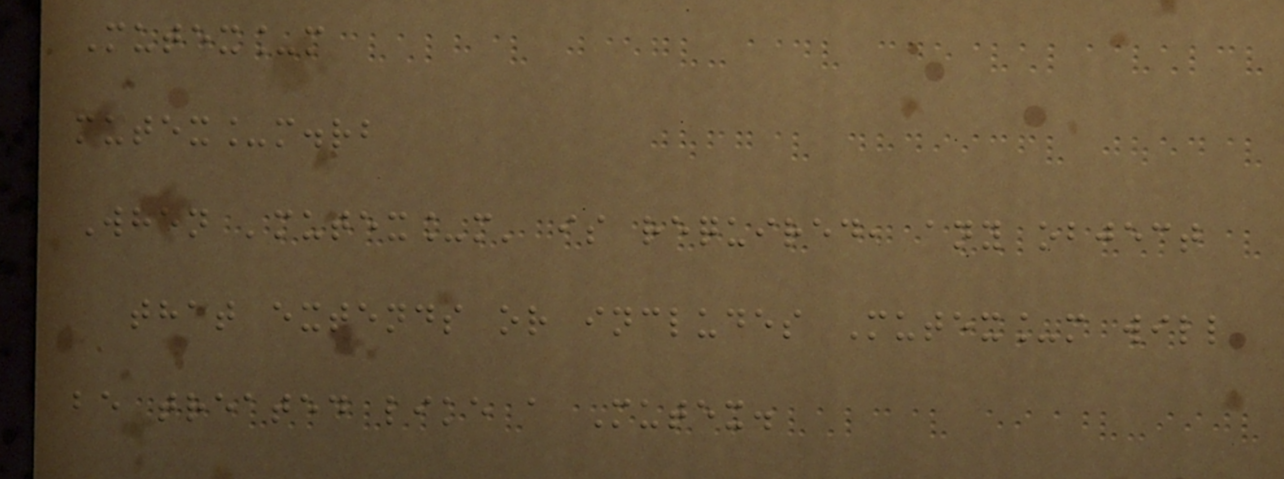Mutex_m
mutex_m.rb
When 'mutex_m' is required, any object
that extends or includes Mutex_m will
be treated like a Mutex.
